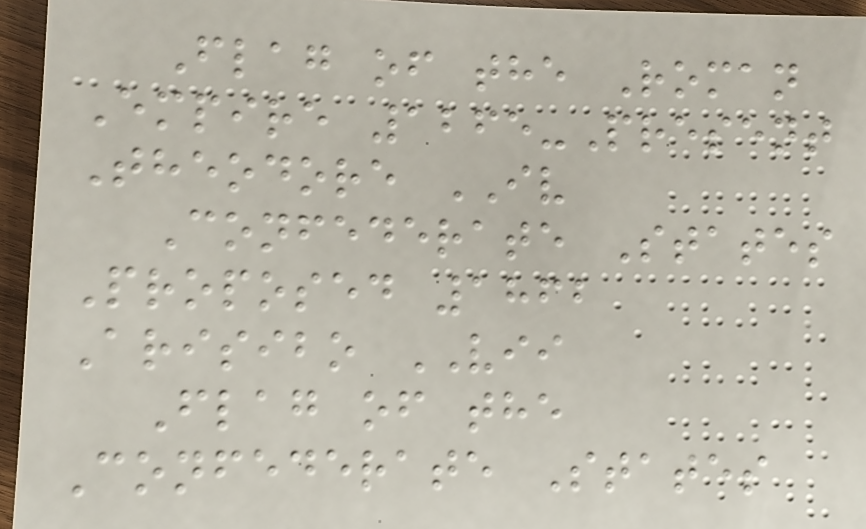Flag of the Roman
Empire 1265-Present
Theodore IV
Confederate States
Proposed 1862
Arisibo VII
Flag of the
Confederate States
